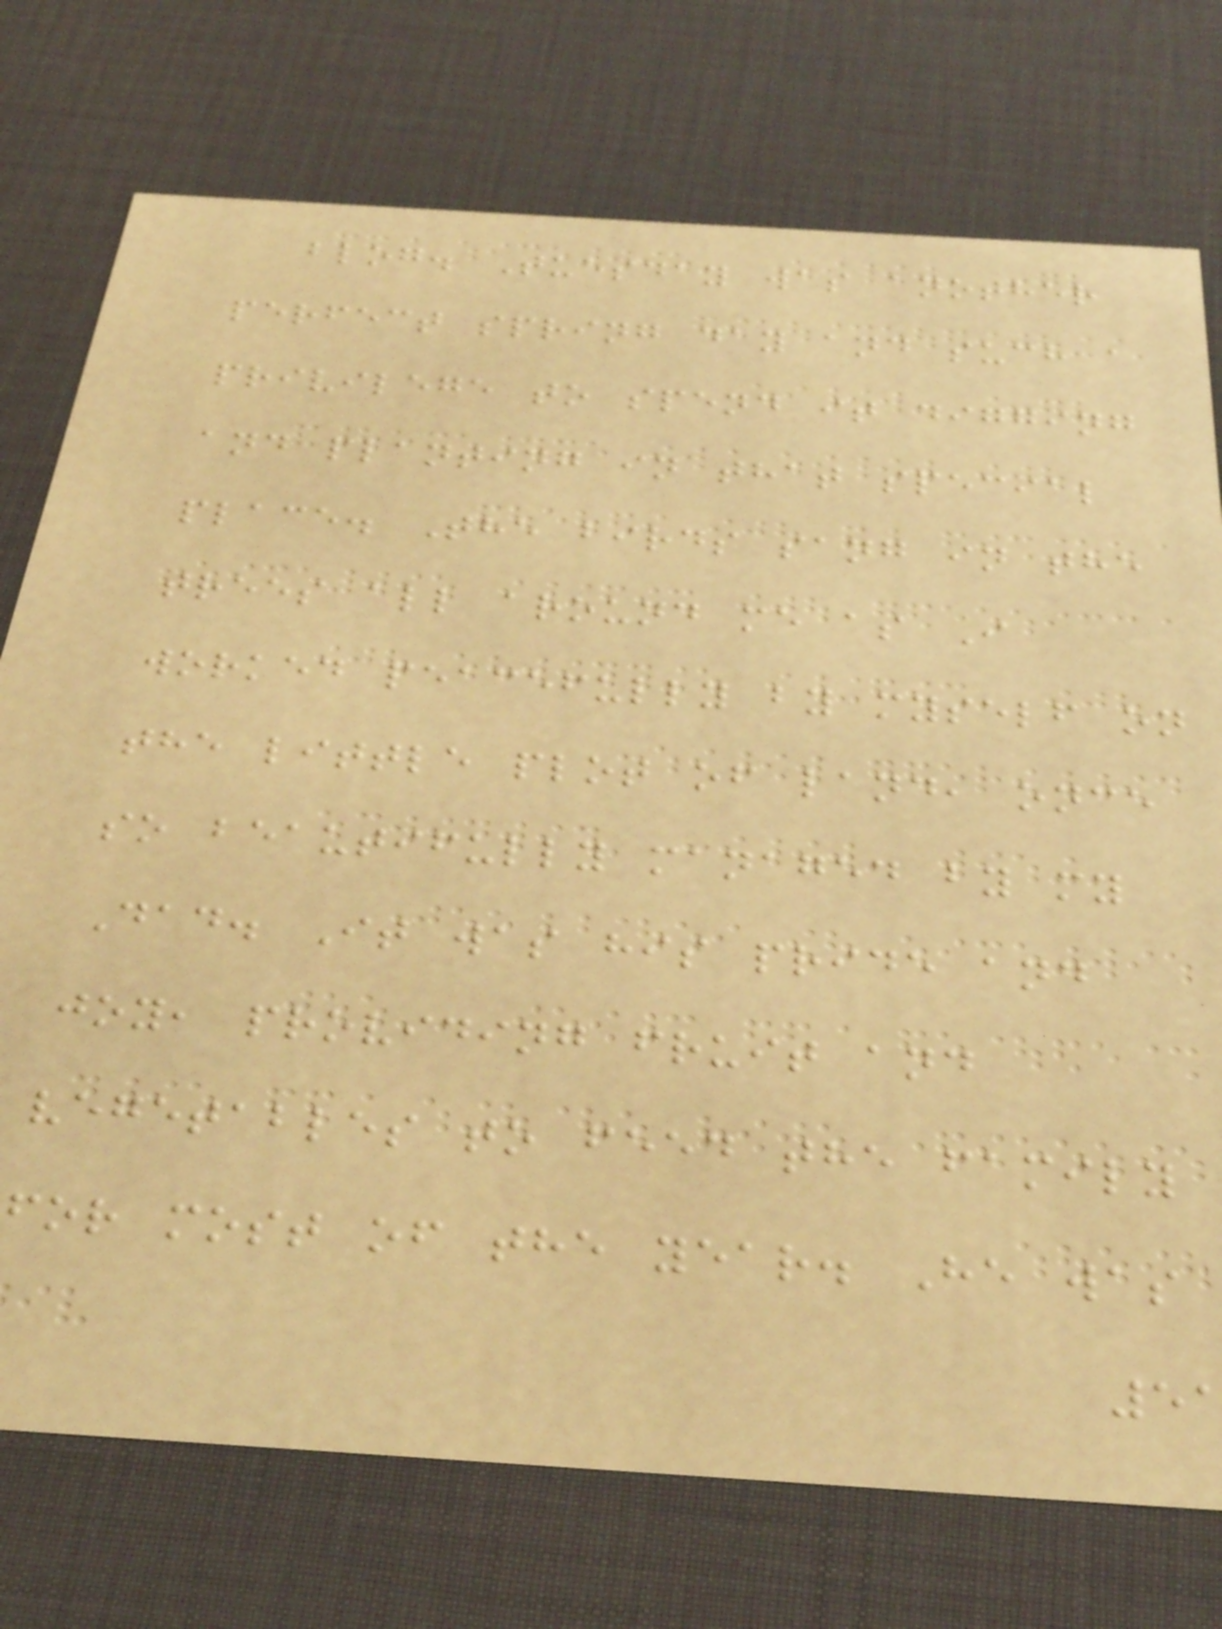blog. Tuesday was another
perfect spring day and such a
privilege to spend it digging
and planting in that special
place. The birds sang in the
trees all around me as I
worked peacefully by myself on
the little plot of land, once
so beautifully managed by my
Dad. It was his pride and
joy, providing fruit and
vegetables to feed the family
for most of the year. He was
